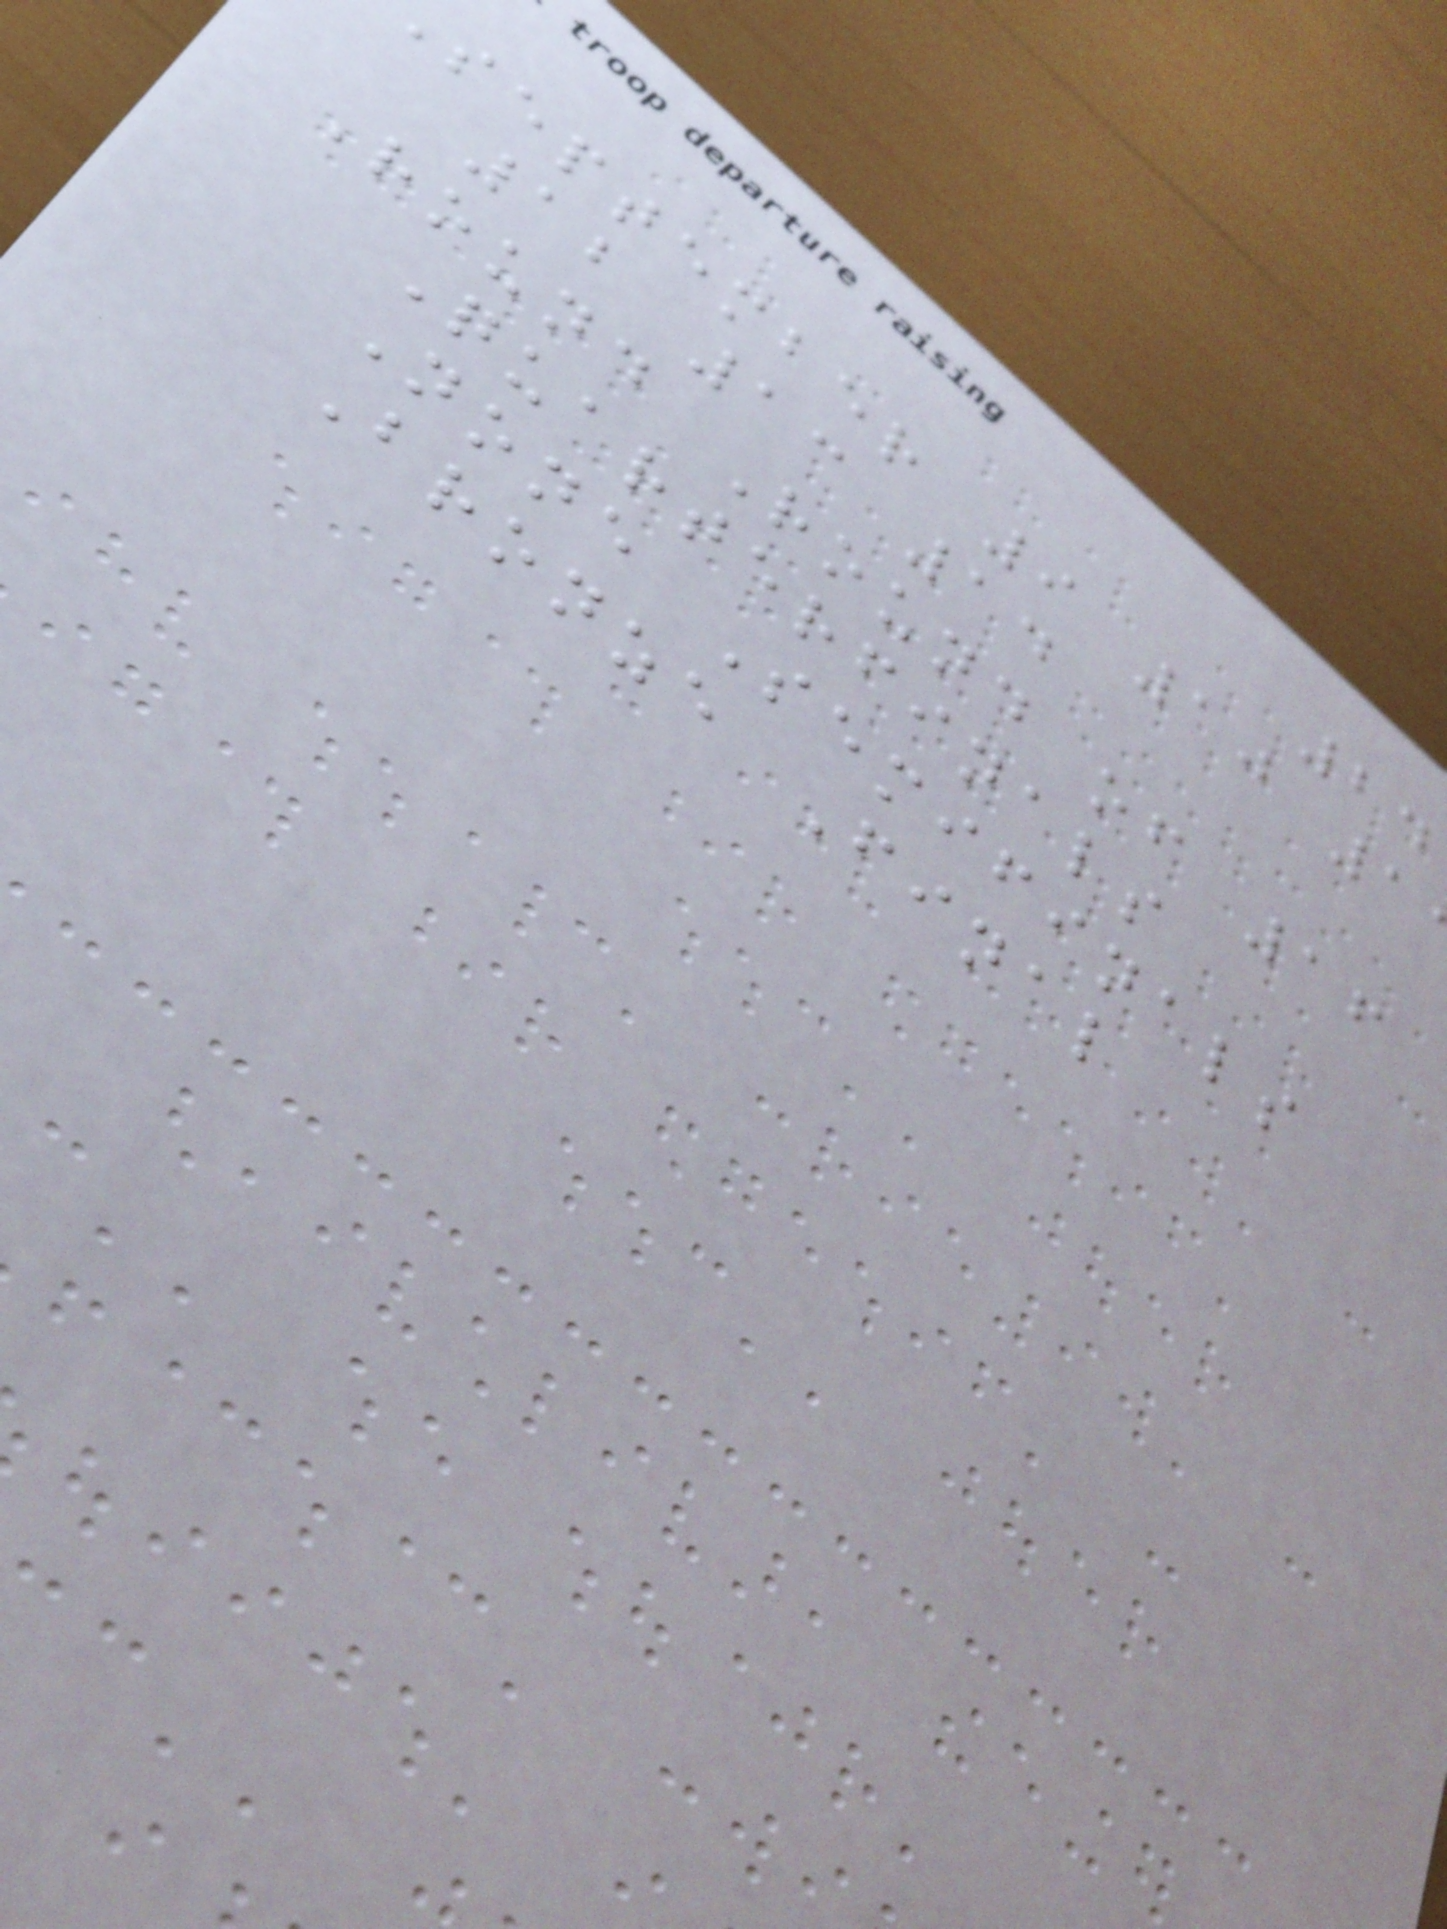september 9 10 1
12 13 14
Round Round of 16
Quarterfinals
None Semifinals
Bronze Final
